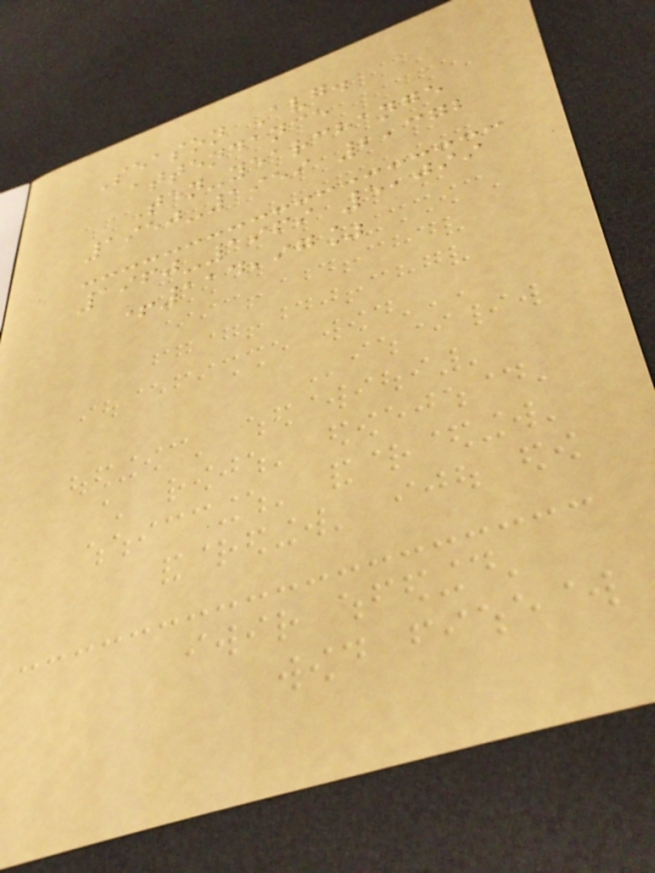Season Avg.
attendance
Ten-yearchange
1950-1959 2,372
1960-1969 5,099
+114,97%
